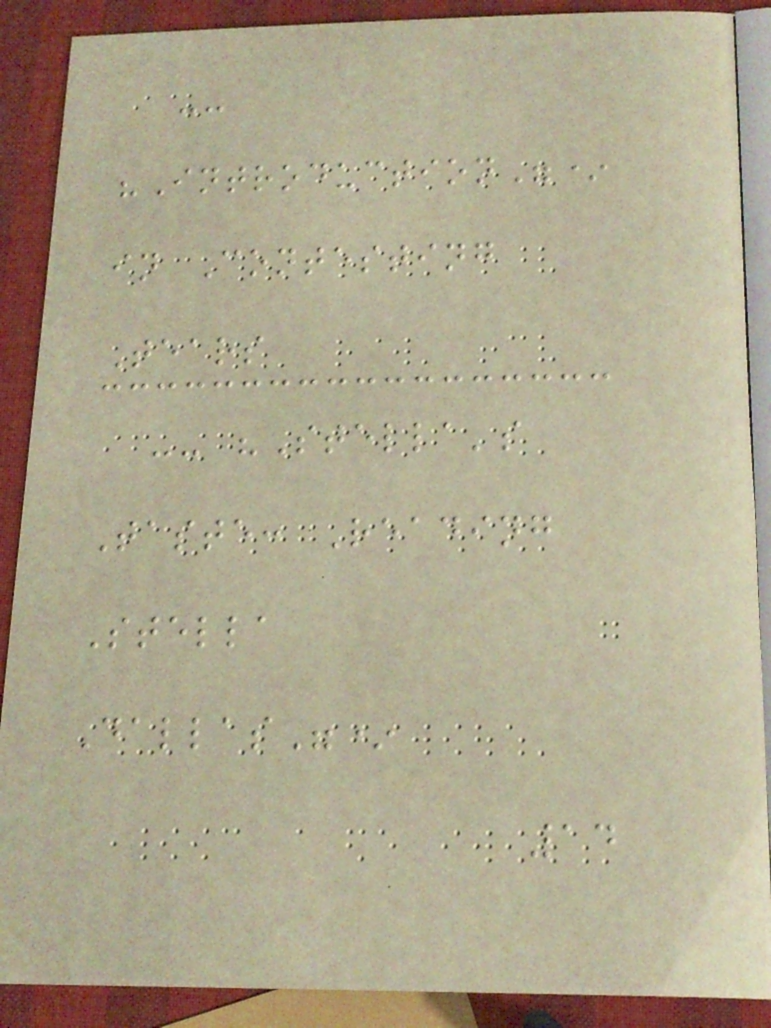--
"Introduction"*
in Contesting
Tears
-- "Stella's
Taste: Reading
Stella
Dallas"*
14
